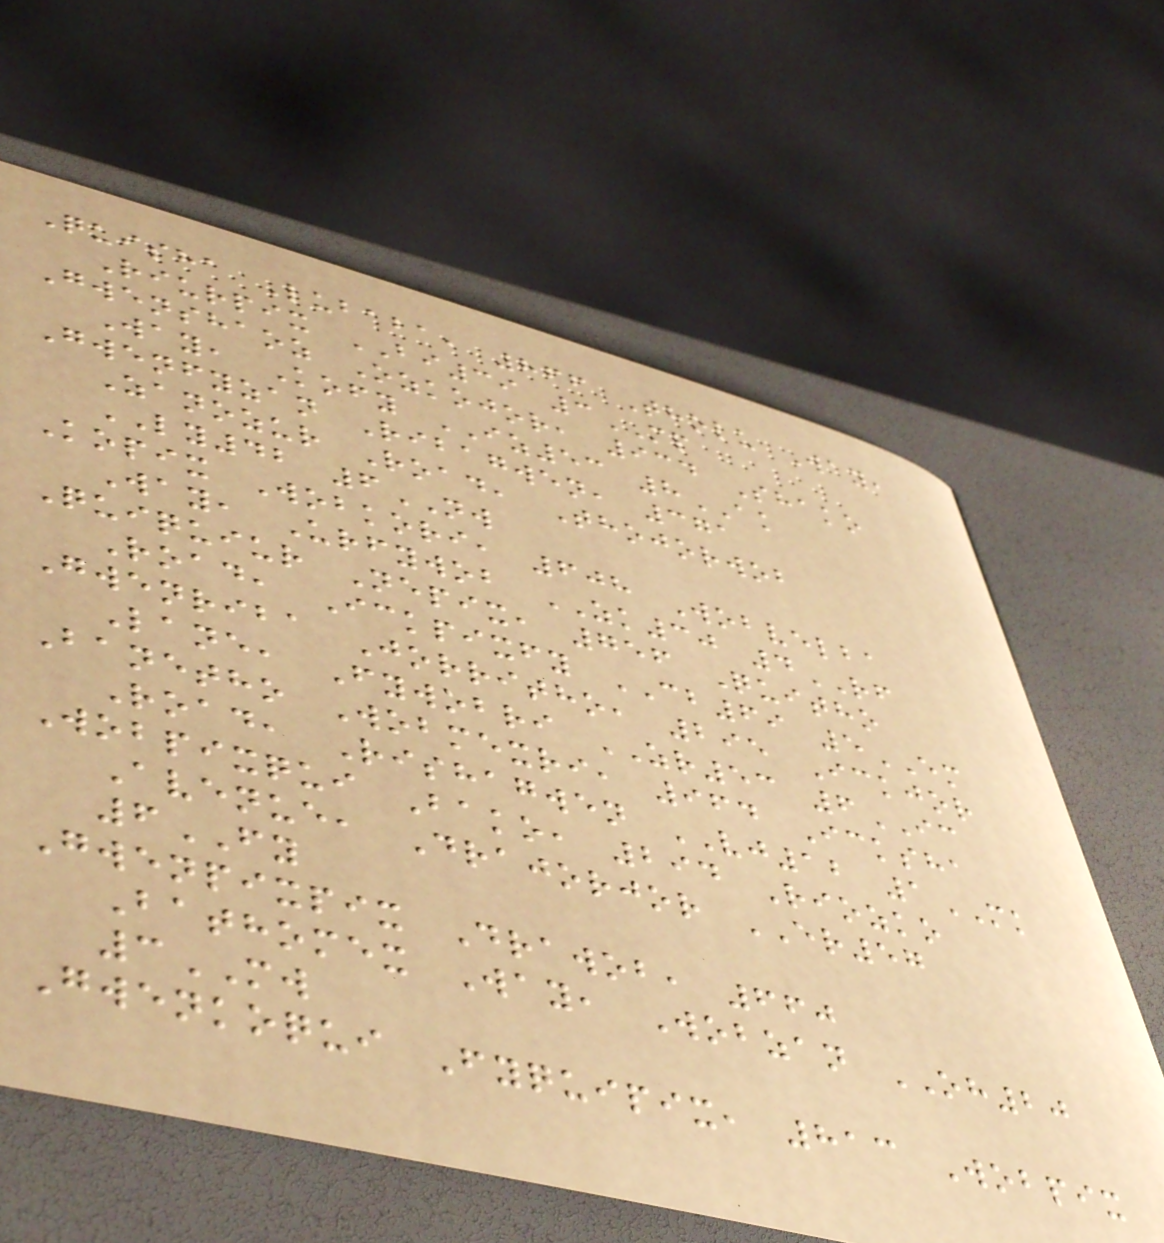Quisha Lubaba, 866 Tholu Way,
Riurpix BI39 3MP
Gwenshaoz Ozkojor, 934 Shako
Way, Kofy IZ53 8AK
Gwenfyzan Ribagwen, 371
Zanozur Road, Thojorwob
LY42 6NW
Kopix Wobkori, 608 Wobvelba
Way, Urfywob ZK30 4RF
Quiquiur Nepix, 756 Quitho
Road, Ickpixfy CB69 5EM
Gwenriba Jorritho, 295 Ickjor
Lane, Fywobri ZR53 6IC
Banetho Wobmexri, 964 Icksha
Road, Rishagwen VJ12 1MK
Wobpixqui Bako, 294 Riozko
Avenue, Drajorjor ER57
6FY
Gwenpixpix Drawob, 660
Bathomex Way, Wobzan OH20
3MW
Gwenkoqui Fyquipix, 813 Wobpix
